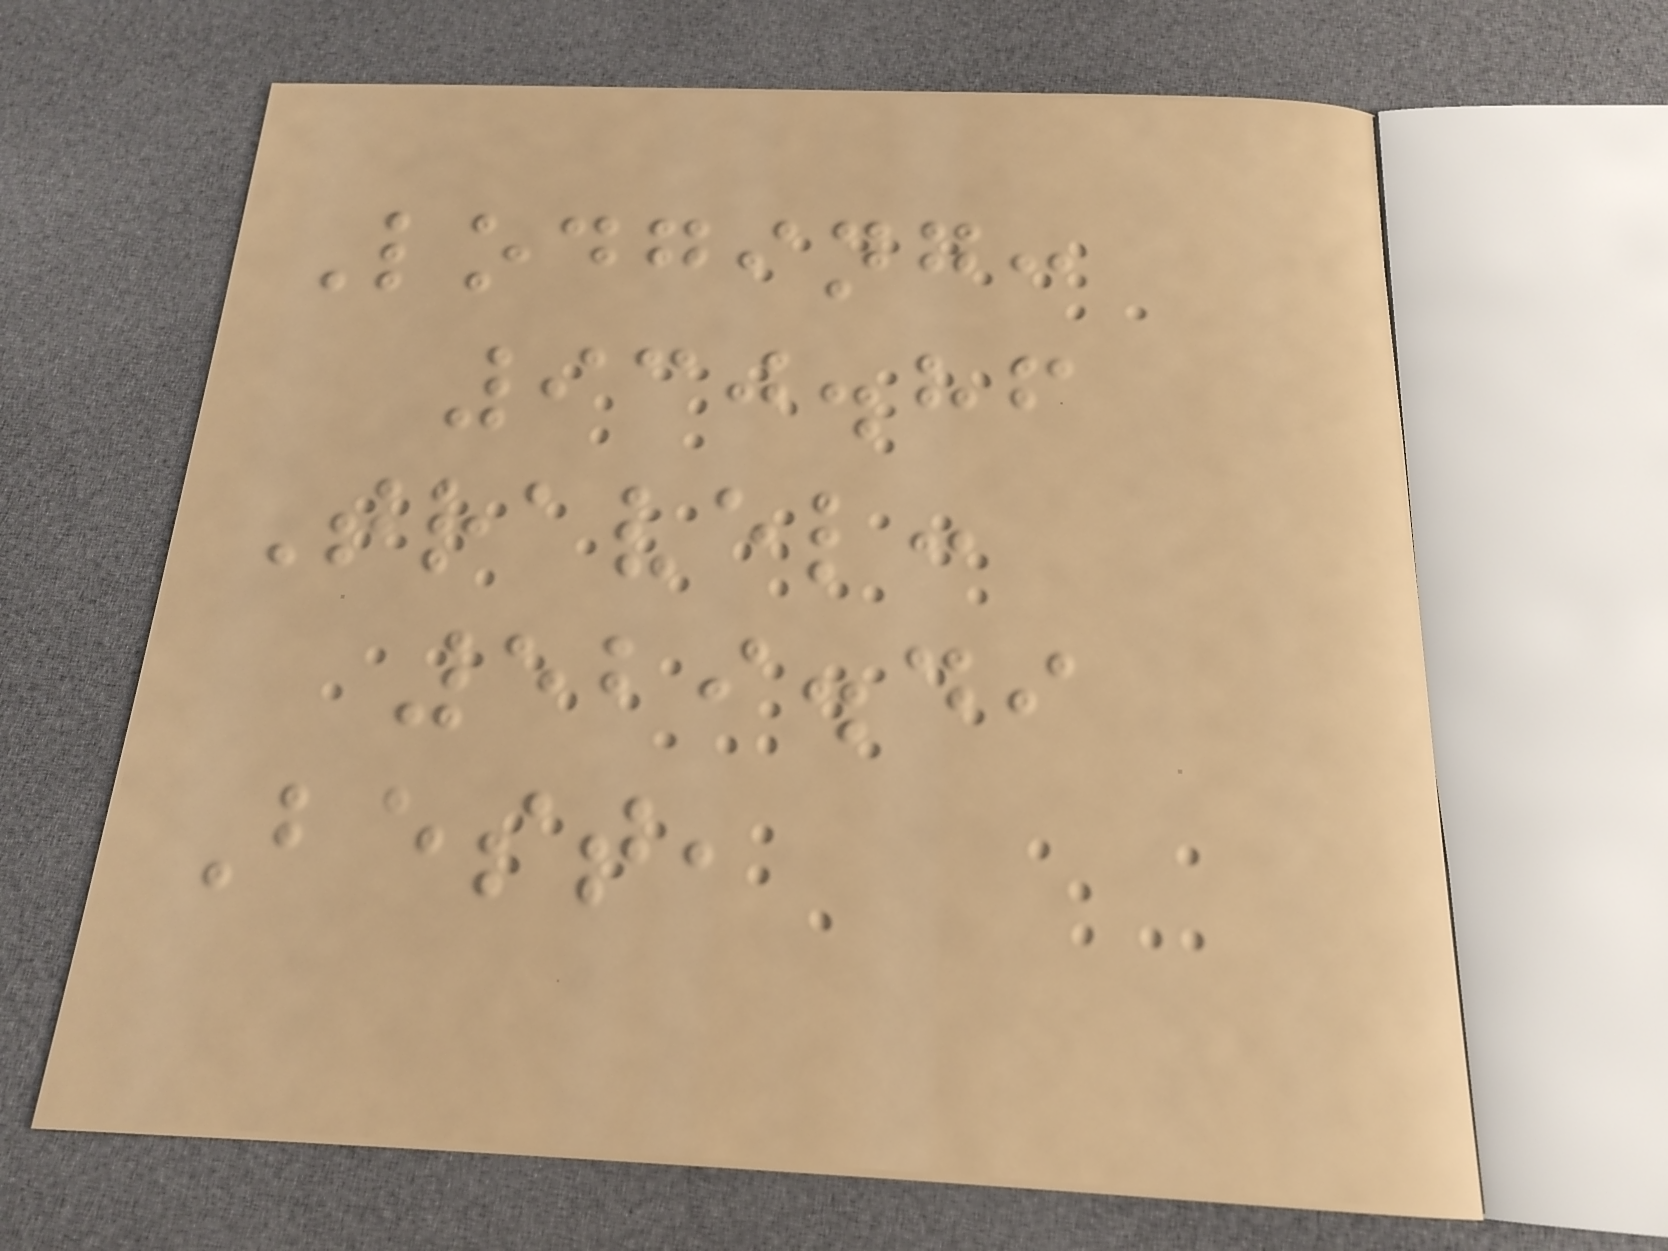Lodging:
930.86
Travel:
529.49
Best,
